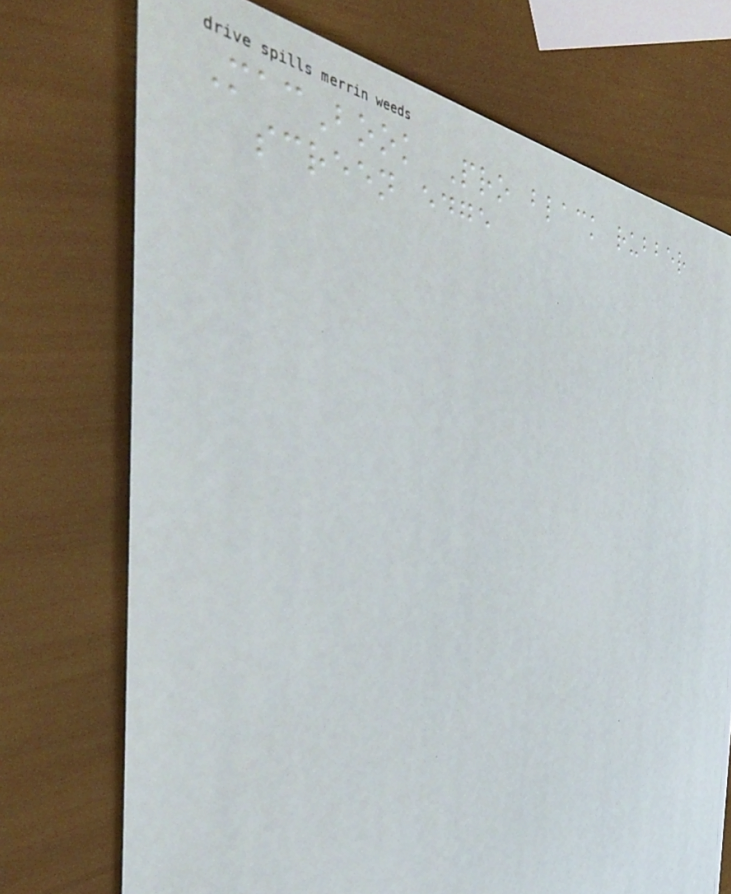MacBook Pro black rubber
screen edge
